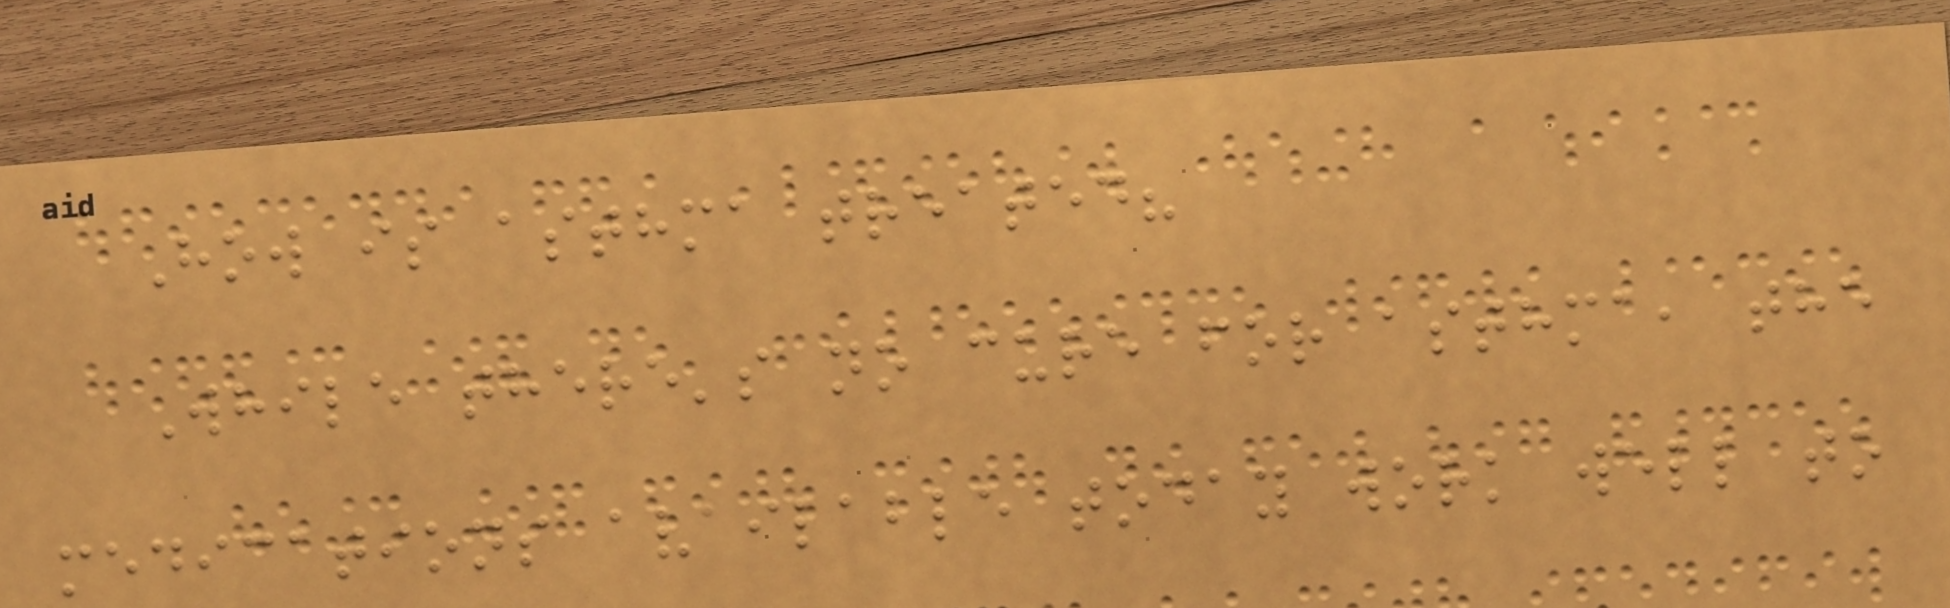How is asthma treated?
While there's no cure for asthma, the
medications available today work well to
